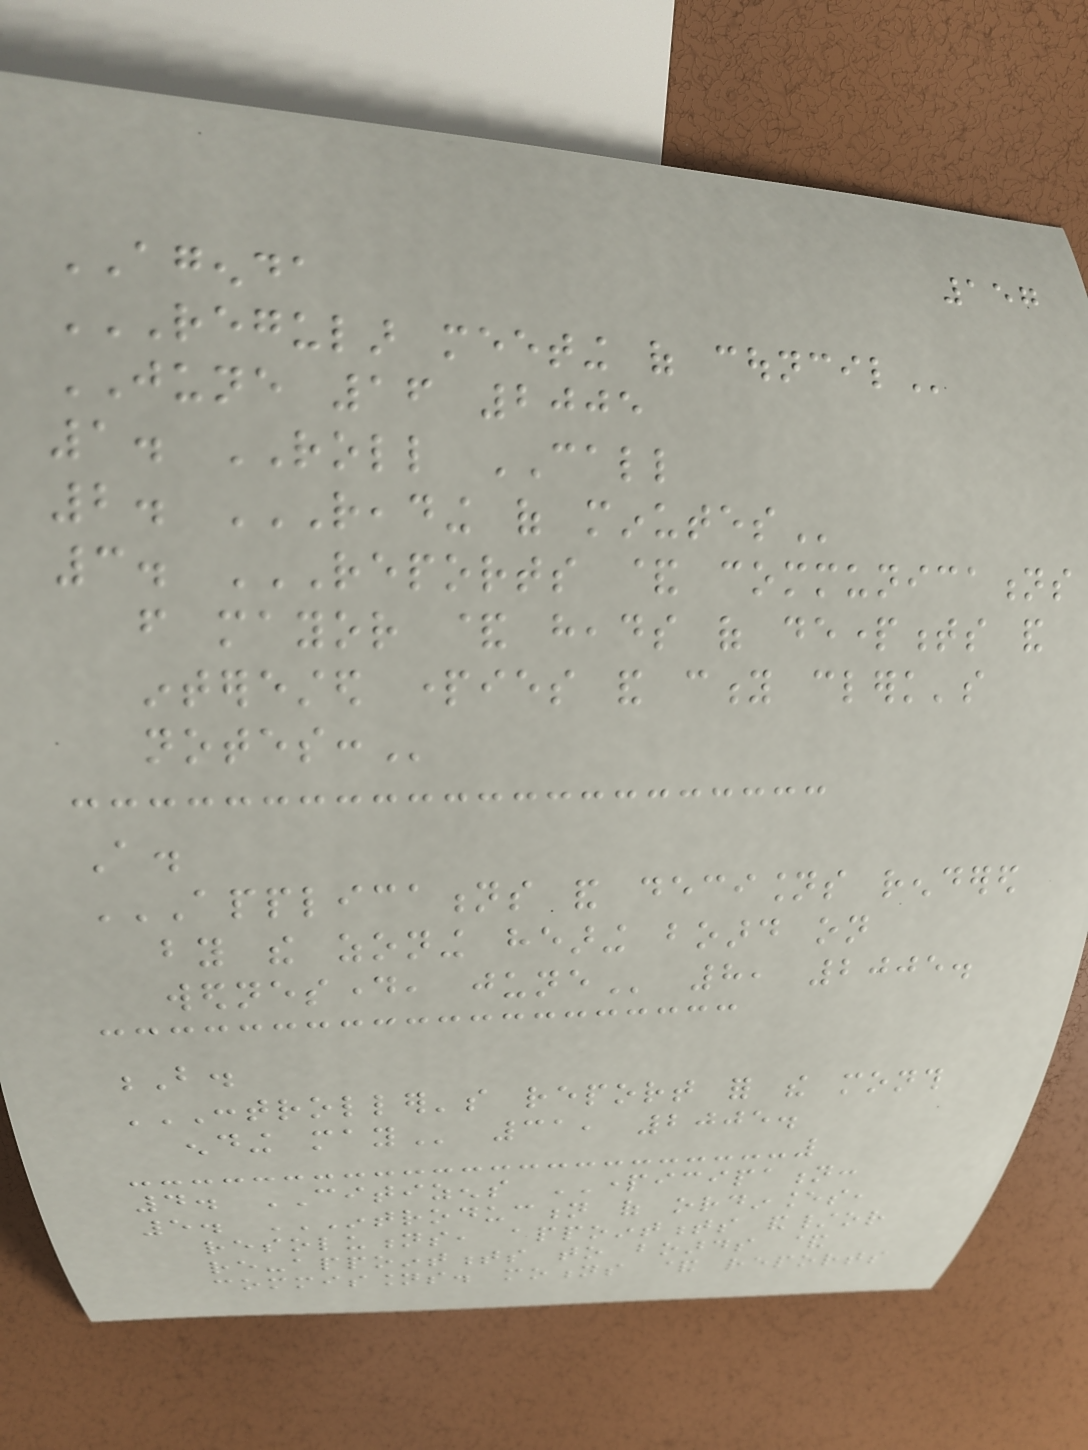157
AGENDA
REGULAR MEETING OF COUNCIL
JUNE 16 2005
1. ROLL CALL
2. READING OF MINUTES
3. REPORTS & COMMUNICATIONS
FROM MAYOR & HEADS OF DEPARTMENTS AND
INTERESTED PARTIES AND CITY CLERK'S
NOTES:
A.
APPLICATIONS AND DECISIONS RENDERED
BY THE ZONING HEARING BOARD ON
WEDNESDAY, JUNE 8, 2005.
B.
CONTROLLER'S REPORT FOR THE MONTH
ENDING MAY 31, 2005.
4. CITIZENS PARTICIPATION:
5. INTRODUCTION OF ORDINANCES,
RESOLUTIONS, APPOINTMENTS AND/OR
RE-APPOINTMENTS TO BOARDS &
COMMISSIONS. MOTIONS & REPORTS
